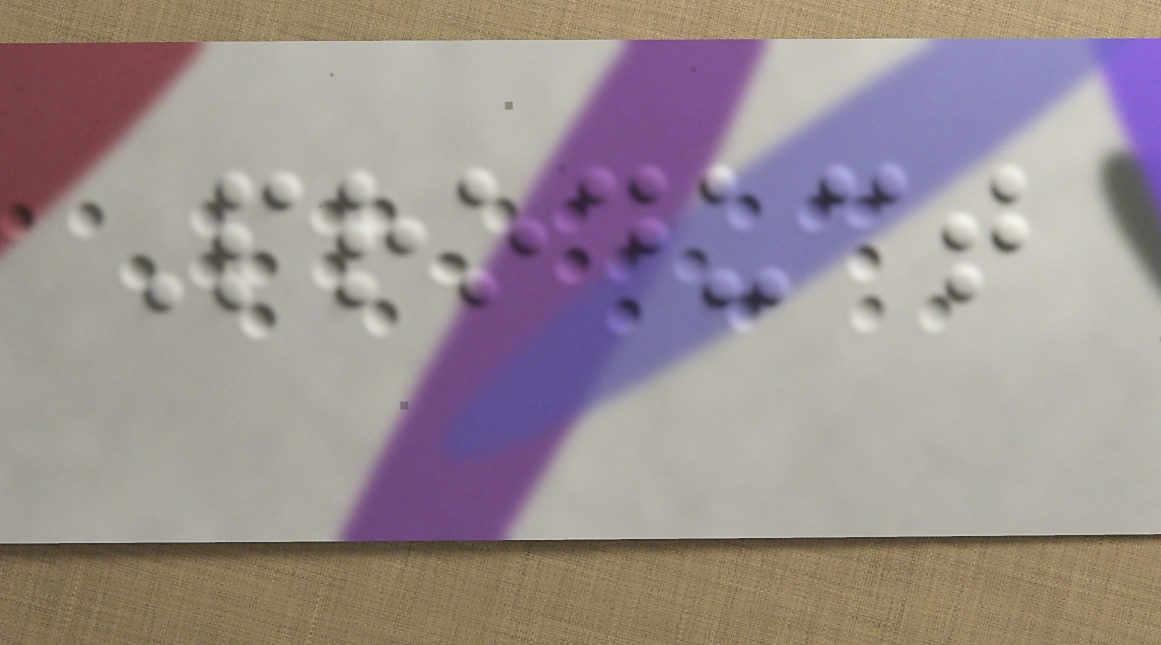Product
